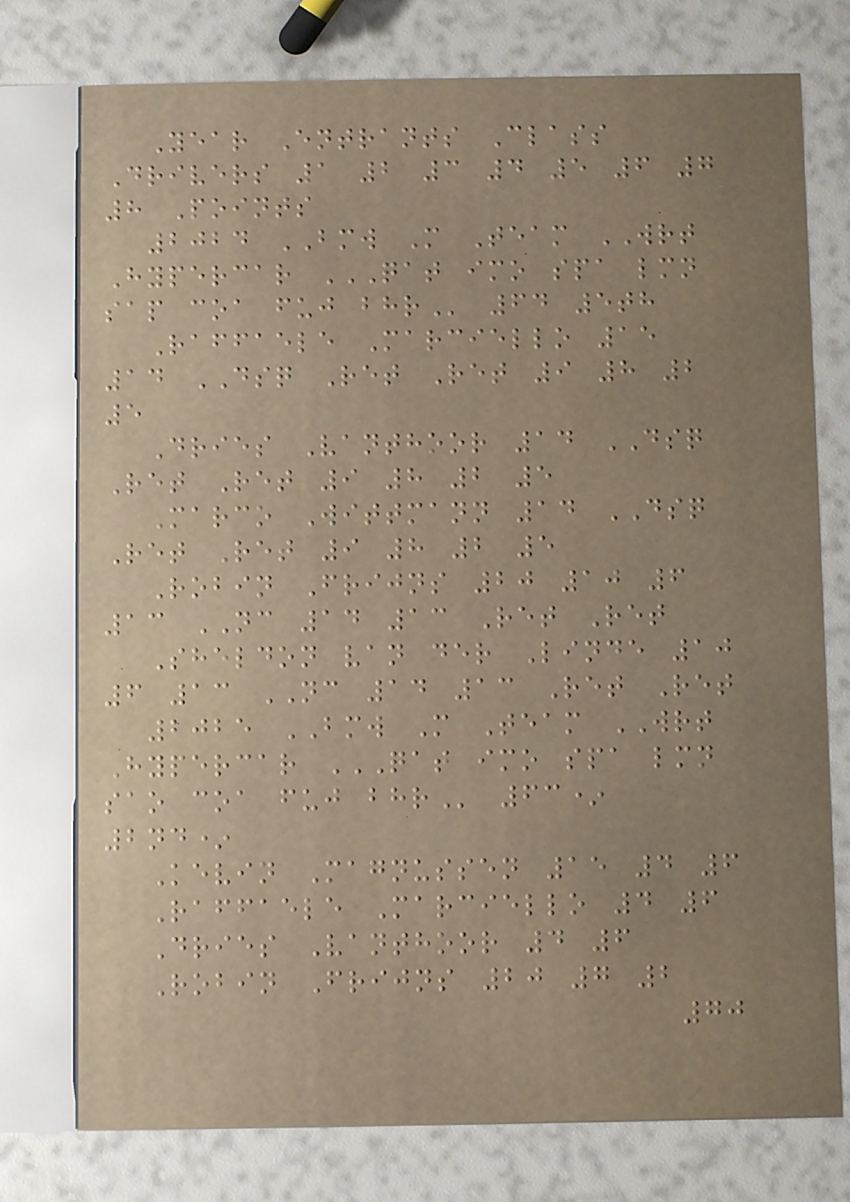Year Entrants Class
Drivers 1 2 3 4 5 6 7
8 Points
2024 BMW M Team WRT
Hypercar QAT IMO SPA LMN
SAP COA FUJ BHR 64 5th
Raffaele Marciello 15
14 DSQ Ret Ret 9 8 2
5
Dries Vanthoor 14 DSQ
Ret Ret 9 8 2 5
Marco Wittmann 14 DSQ
Ret Ret 9 8 2 5
Robin Frijns 20 10 6
13 NC 14 13 Ret Ret
Sheldon van der Linde 10
6 13 NC 14 13 Ret Ret
2025 BMW M Team WRT
Hypercar QAT IMO SPA LMN
SAO COA FUJ BHR 63*
2nd*
Kevin Magnussen 15 4 6
Raffaele Marciello 4 6
Dries Vanthoor 4 6
Robin Frijns 20 7 2
70
